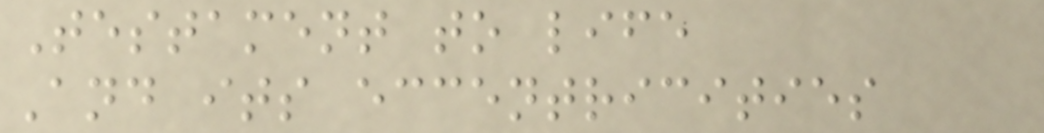Testament to life
And its eccentricities
